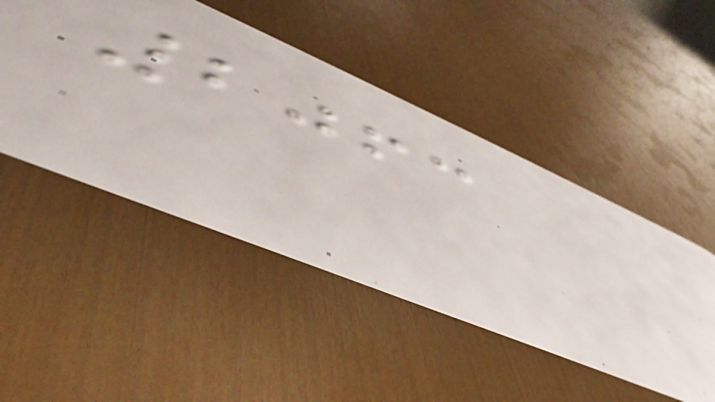2063
